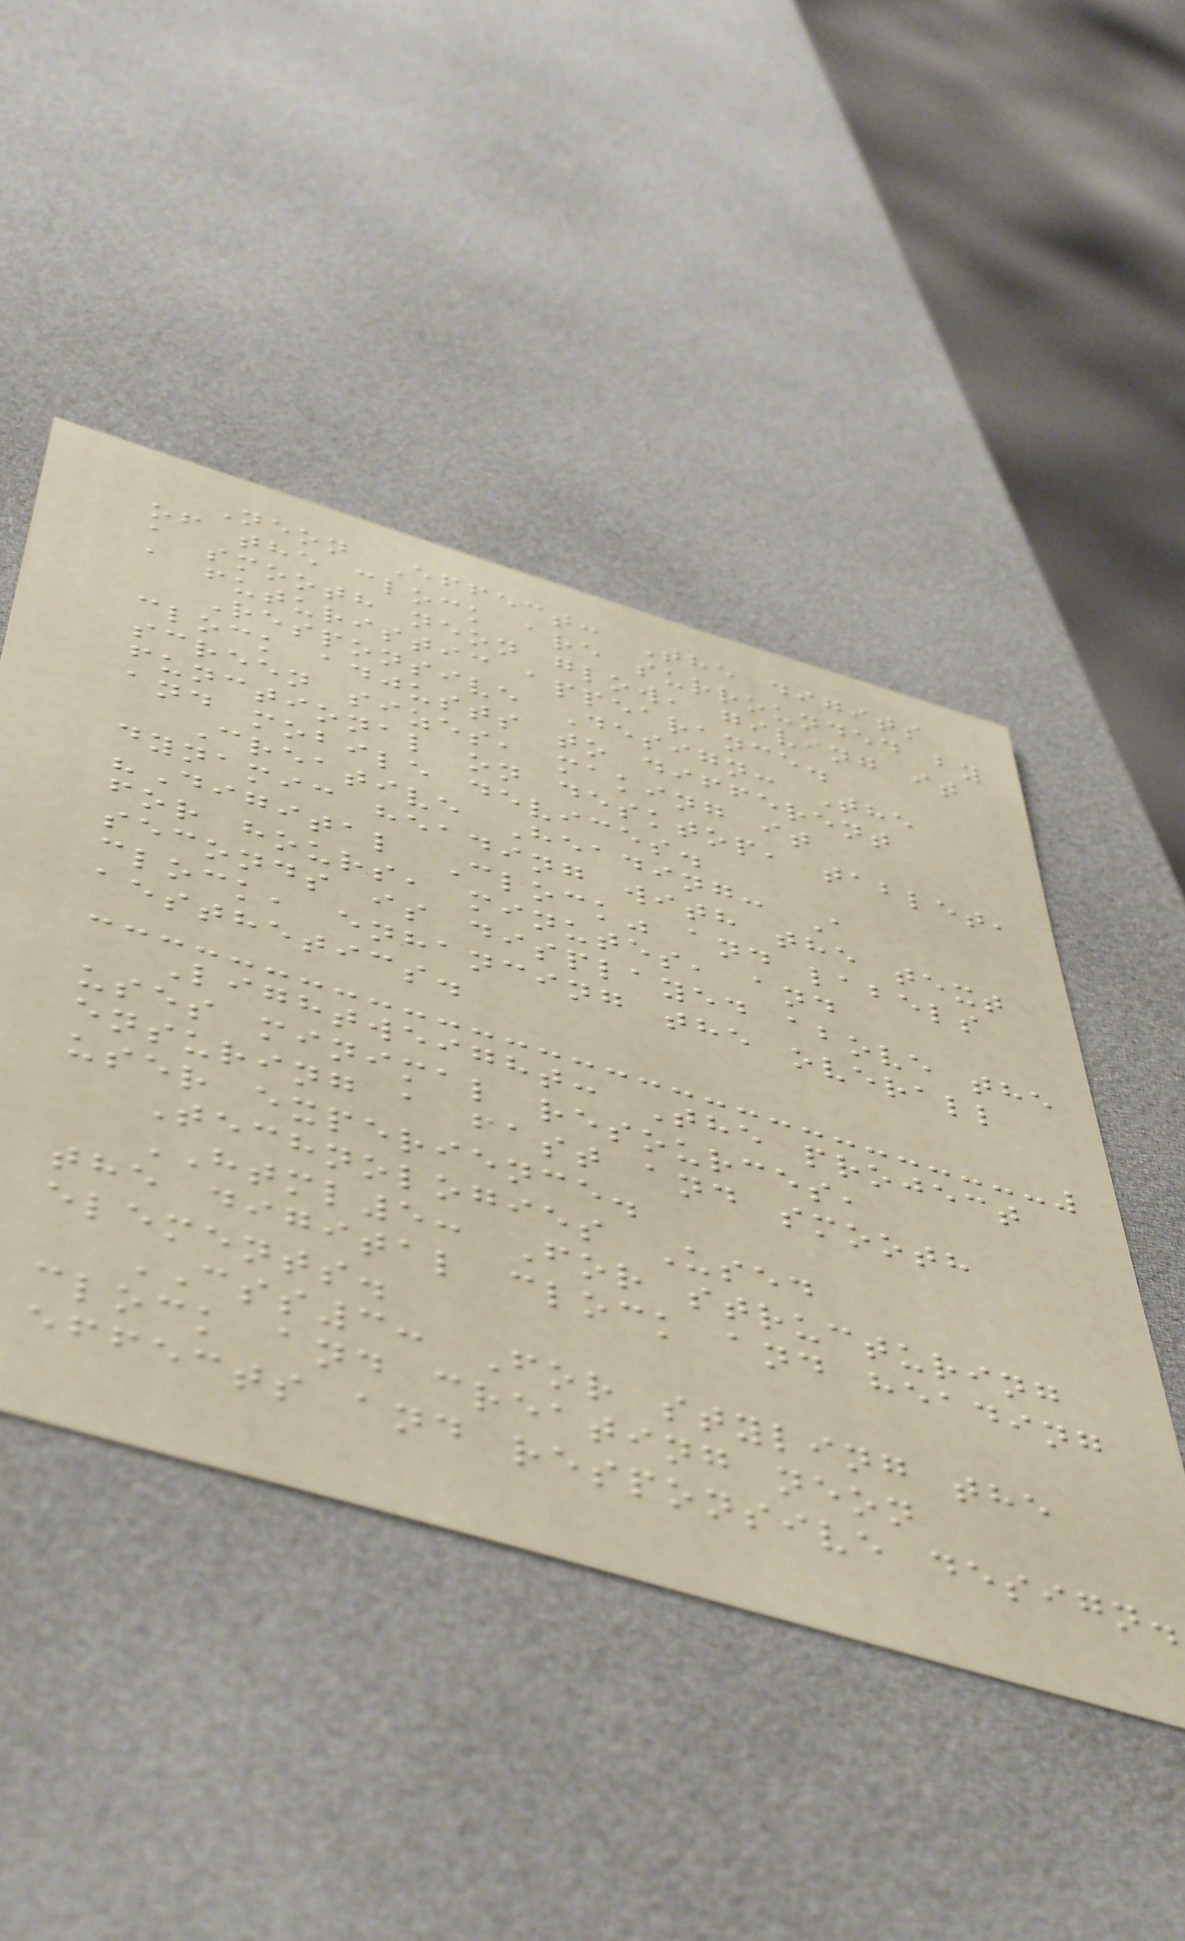Neon Effect: The digits
of the clock are surrounded by
a smooth neon glow, giving it
a futuristic appearance.
Responsive Design: The
clock adjusts to different
screen sizes, making it
functional on desktop, tablet,
and mobile devices.
Creative Heading: A
dynamic heading with the text
"Digital Clock" and labels
for hours, minutes, and
seconds is displayed above the
clock, enhancing the overall
aesthetics.
Lightweight: The project
uses minimal resources,
ensuring a fast and smooth
user experience.
Technologies Used
HTML5: For structuring
the digital clock and heading
elements.
CSS3: For styling the
clock and creating neon
effects and responsive design.
